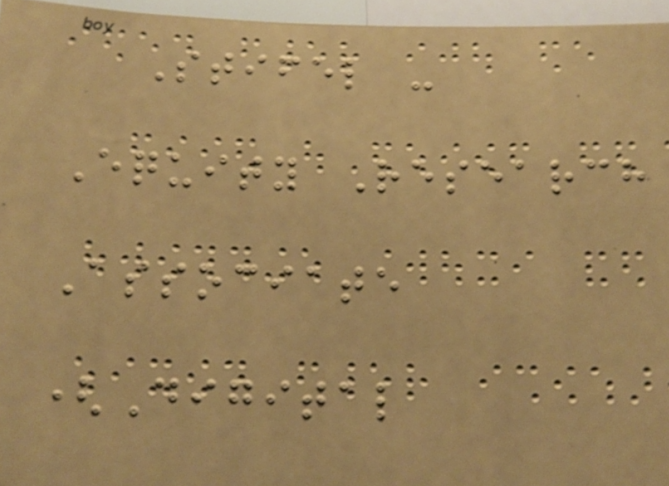Stifel -
Equity Research
Associate
(Digital
